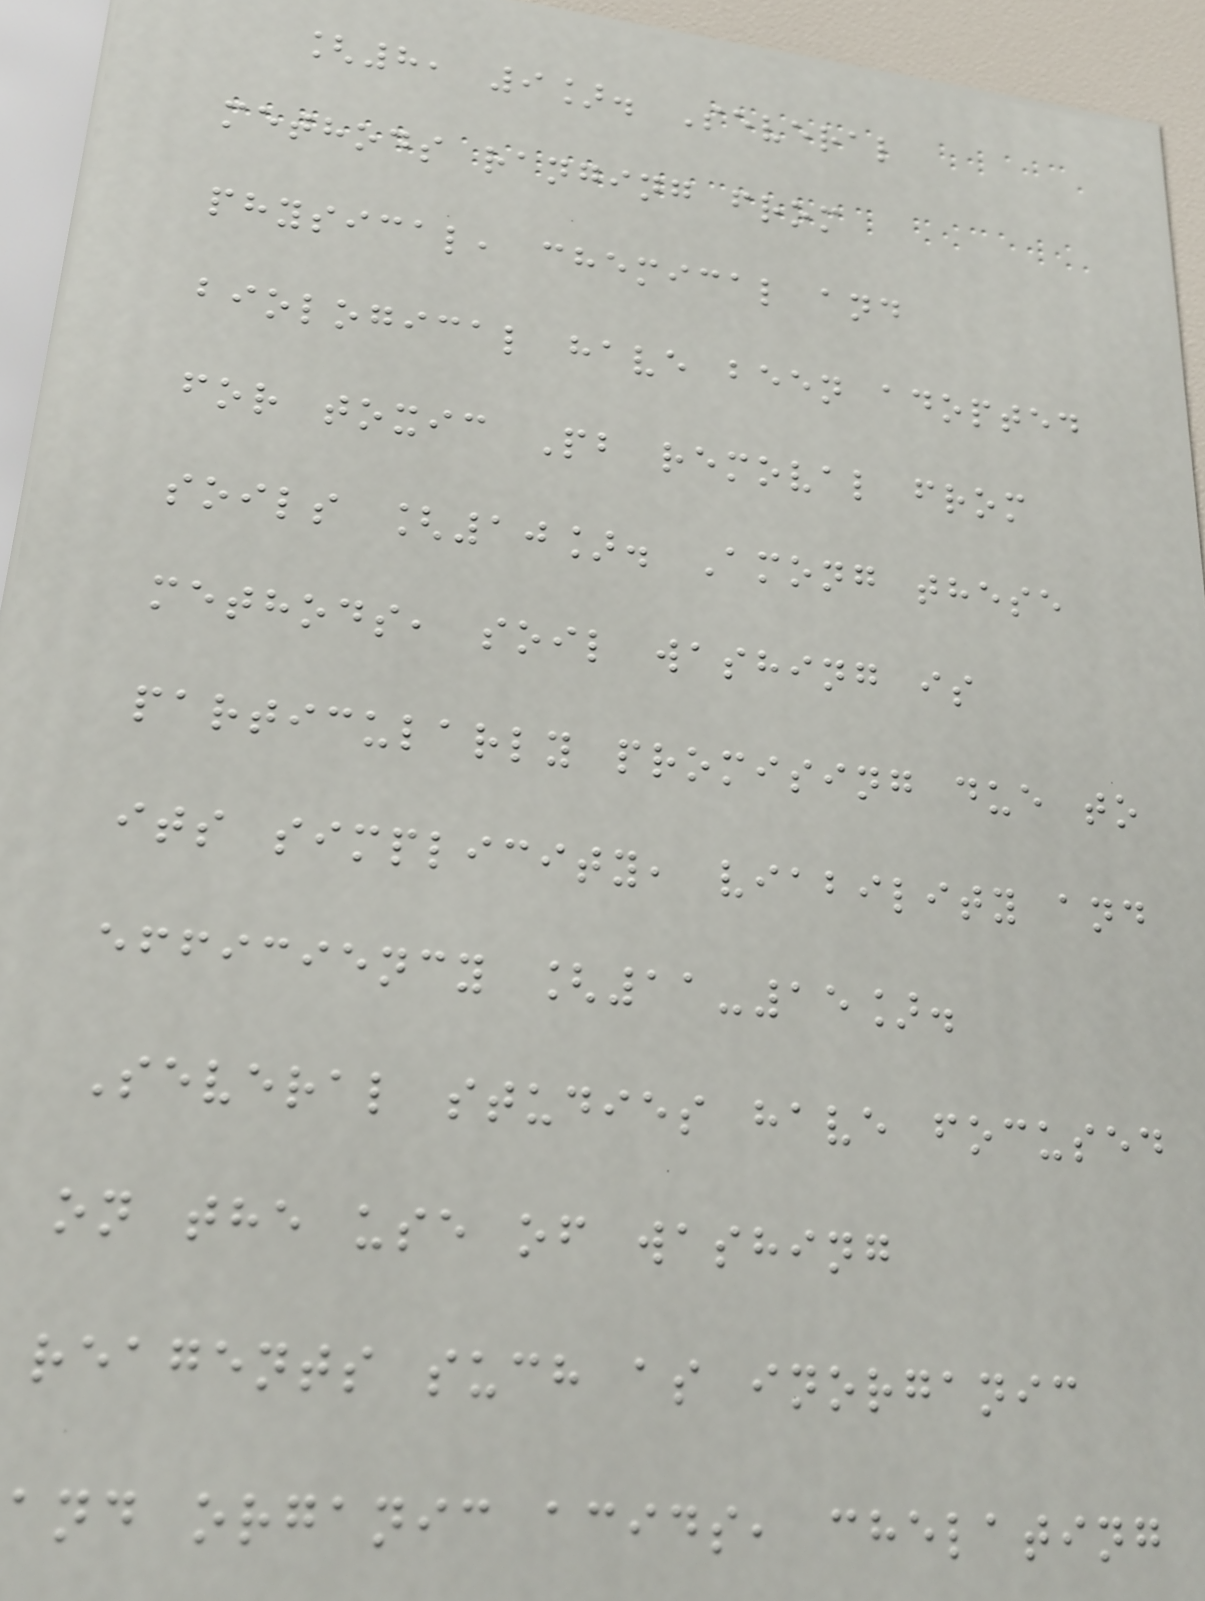[8, 9]. Several
methods ranging from
physical, chemical and
biological have been adopted
for toxic Pb removal from
soils [10]. Among these
methods, soil washing is
particularly promising due to
its simplicity, viability and
efficiency [11-15].
Several studies have focused
on the use of washing
reagents such as inorganic
and organic acids, chelating
